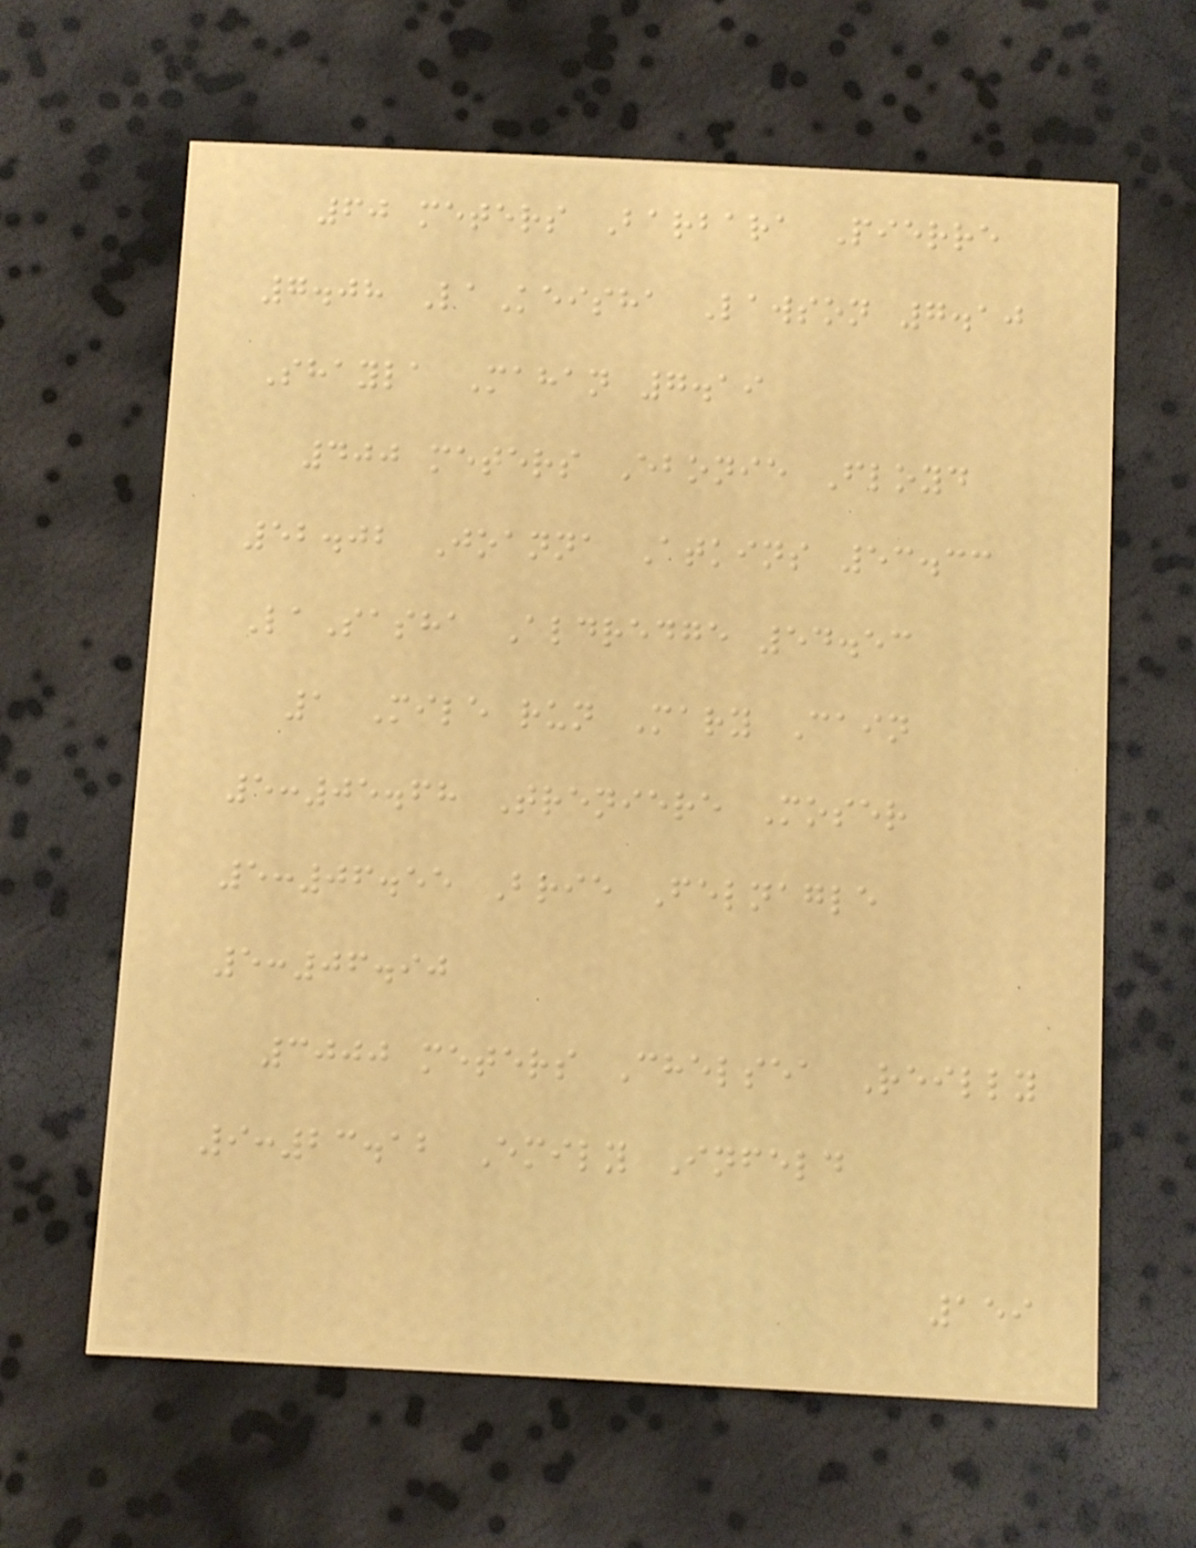60 meters Barbara Pierre
7.08 LaKeisha Lawson 7.10
Shayla Mahan 7.19
400 meters Ebonie Floyd
52.02 Joanna Atkins 53.33
LaSasha Aldredge 54.53
1 Mile run Mary Cain
5:05.68 Treniere Moser
5:06.55 Brie Felnagle
5:06.90
3000 meters Chelsea Reilly
9:23.12 Emily Infeld
159
